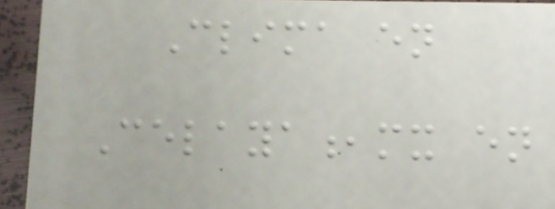Clima en
Celaya,mx en
